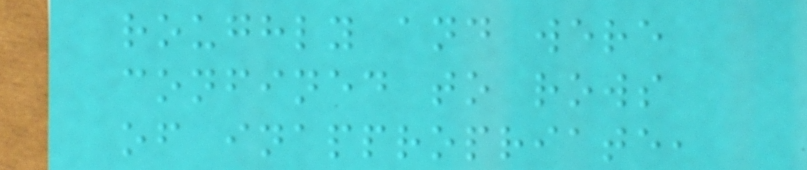roughly and were
confined to rows
of inappropriate,
